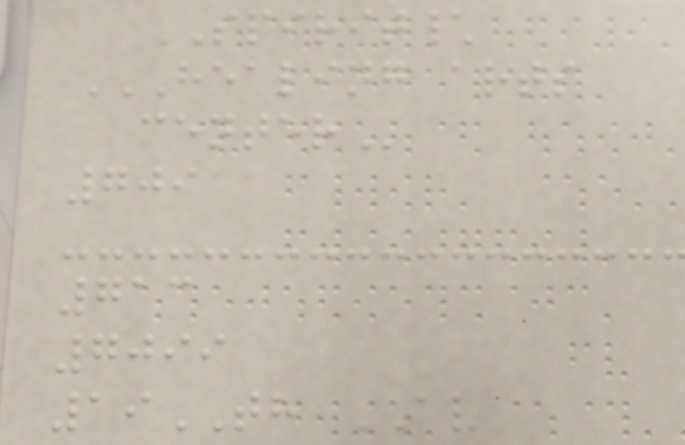SPIRIT\
HEALING ARTS
CENTER
709
713
7099
19TH AV
